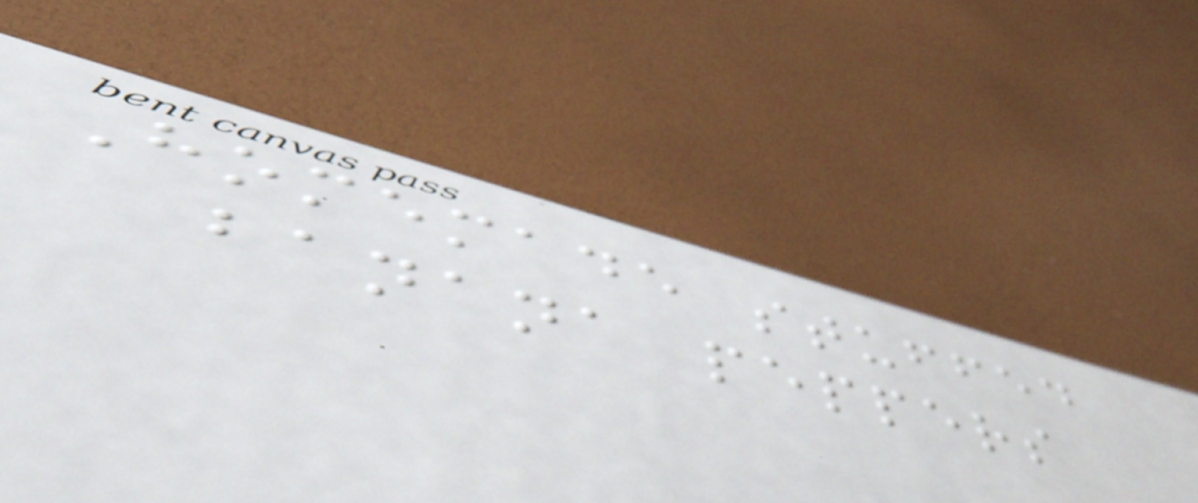Homemade stuffed
banana peppers
